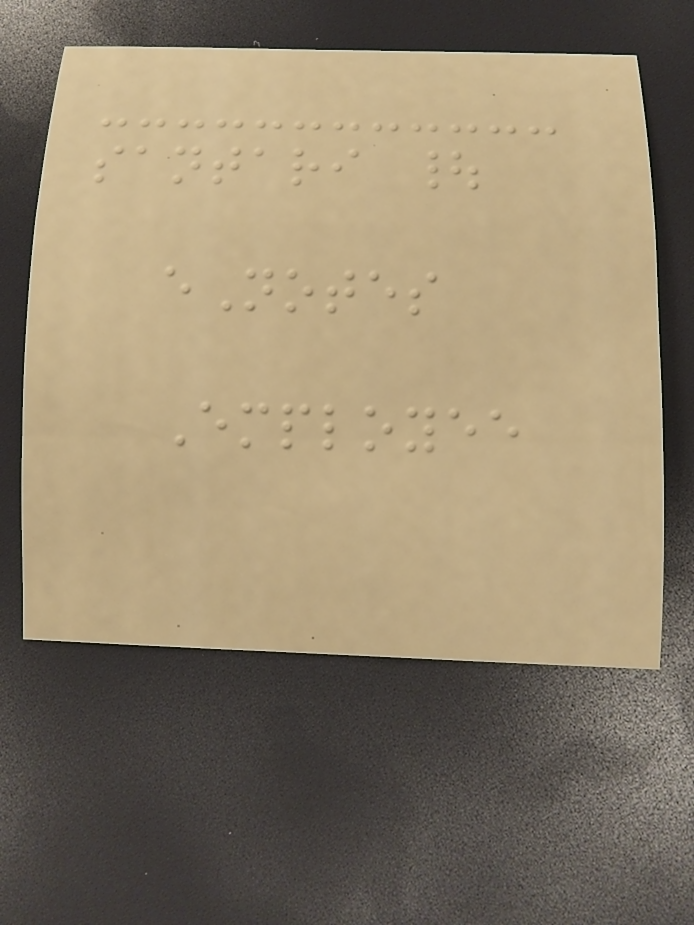santari |
eNotes
Employee
